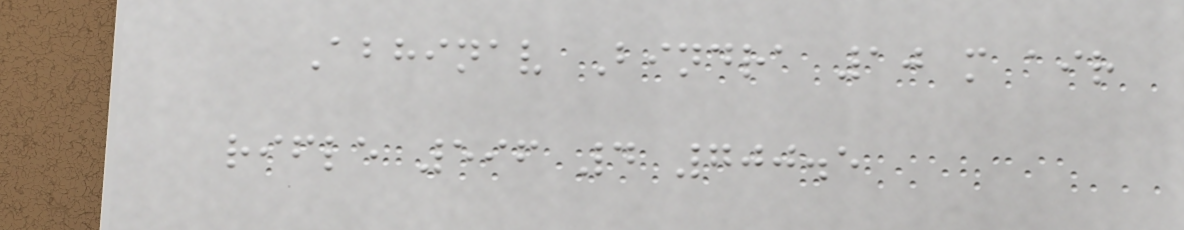Abhinav Bindra 10 m air
rifle 596 4 700.5
